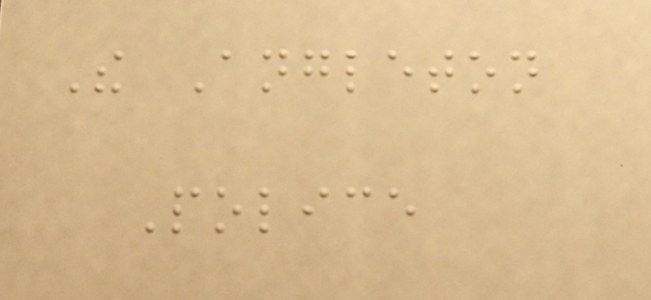The Angleton
Police
